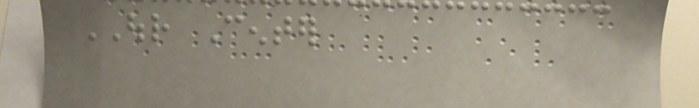OUR Center
